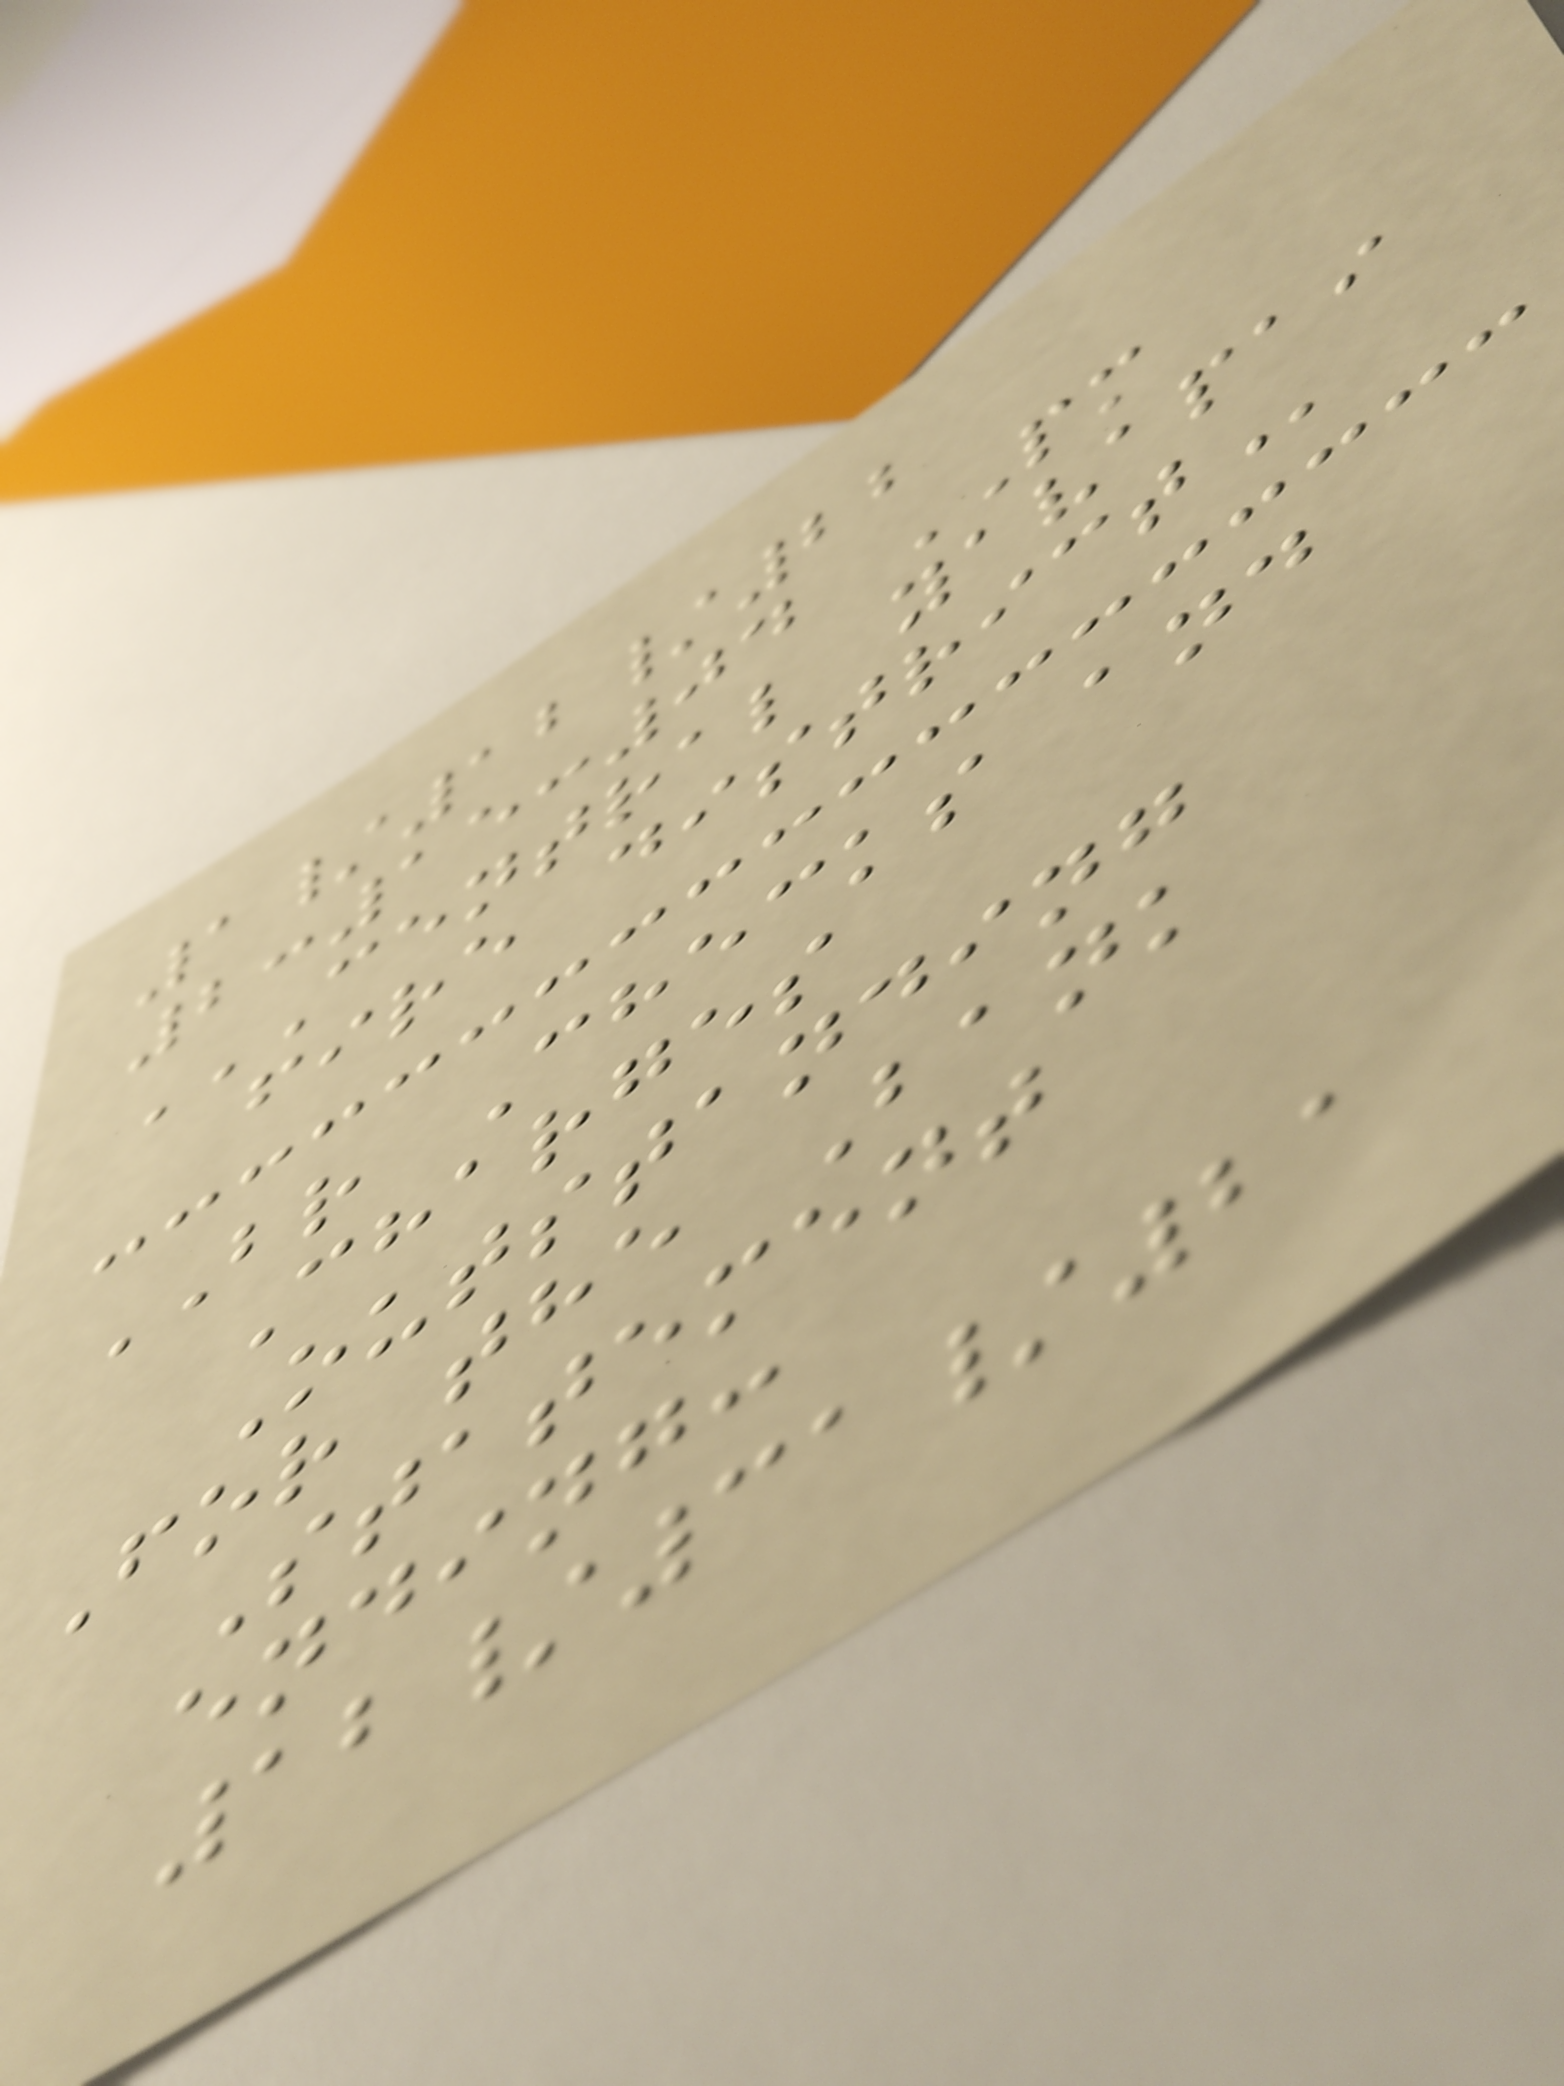1/12/22
2:15:04 PM
CENTRAL YAVAPAI
FIRE DISTRICT
BR Checks and
Charges
Outstanding
For the Bank
Statement
ending:
12/31/21
